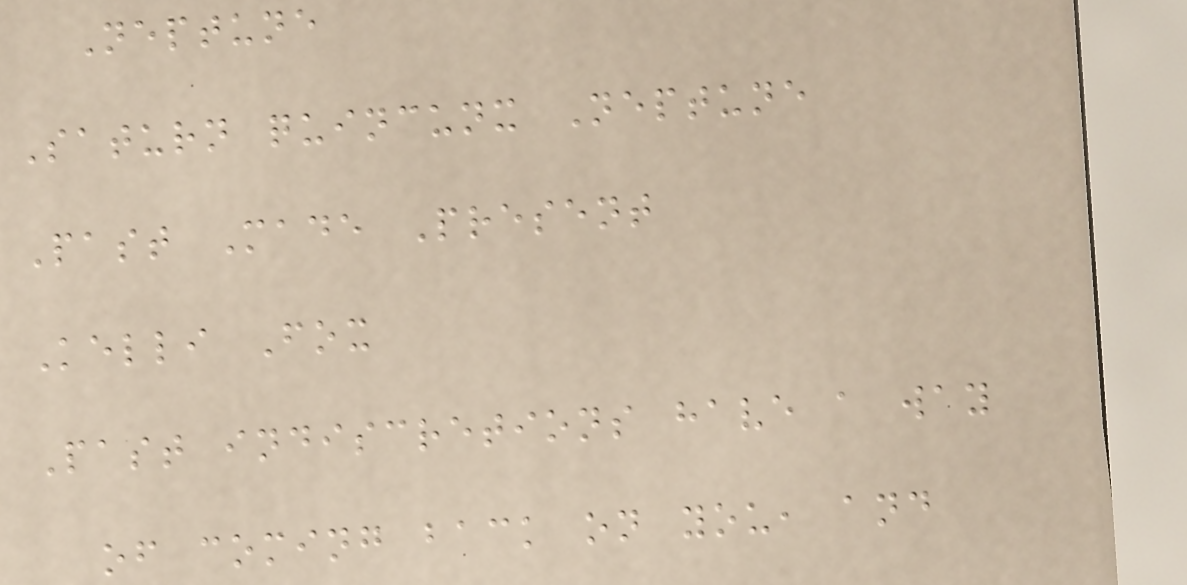Neptune
Saturn quincunx Neptune
Past Made Present
Kelli Fox
Past indiscretions have a way
of coming back on you, and
